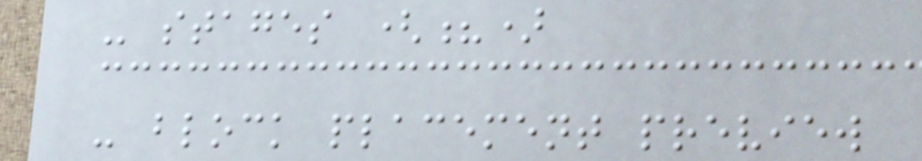- stages (?)
- block placement preview
